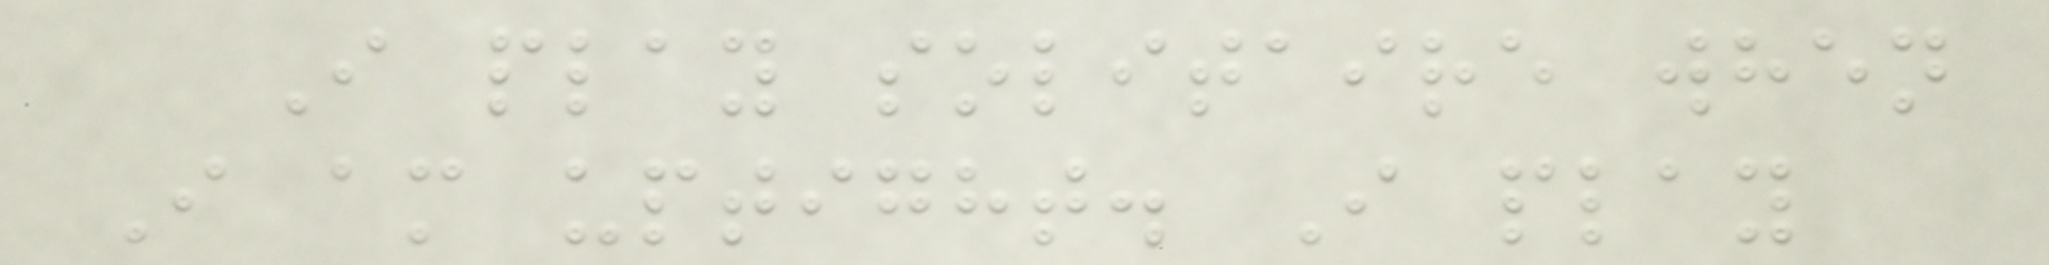I play solitaire when
I am uptight. I play
